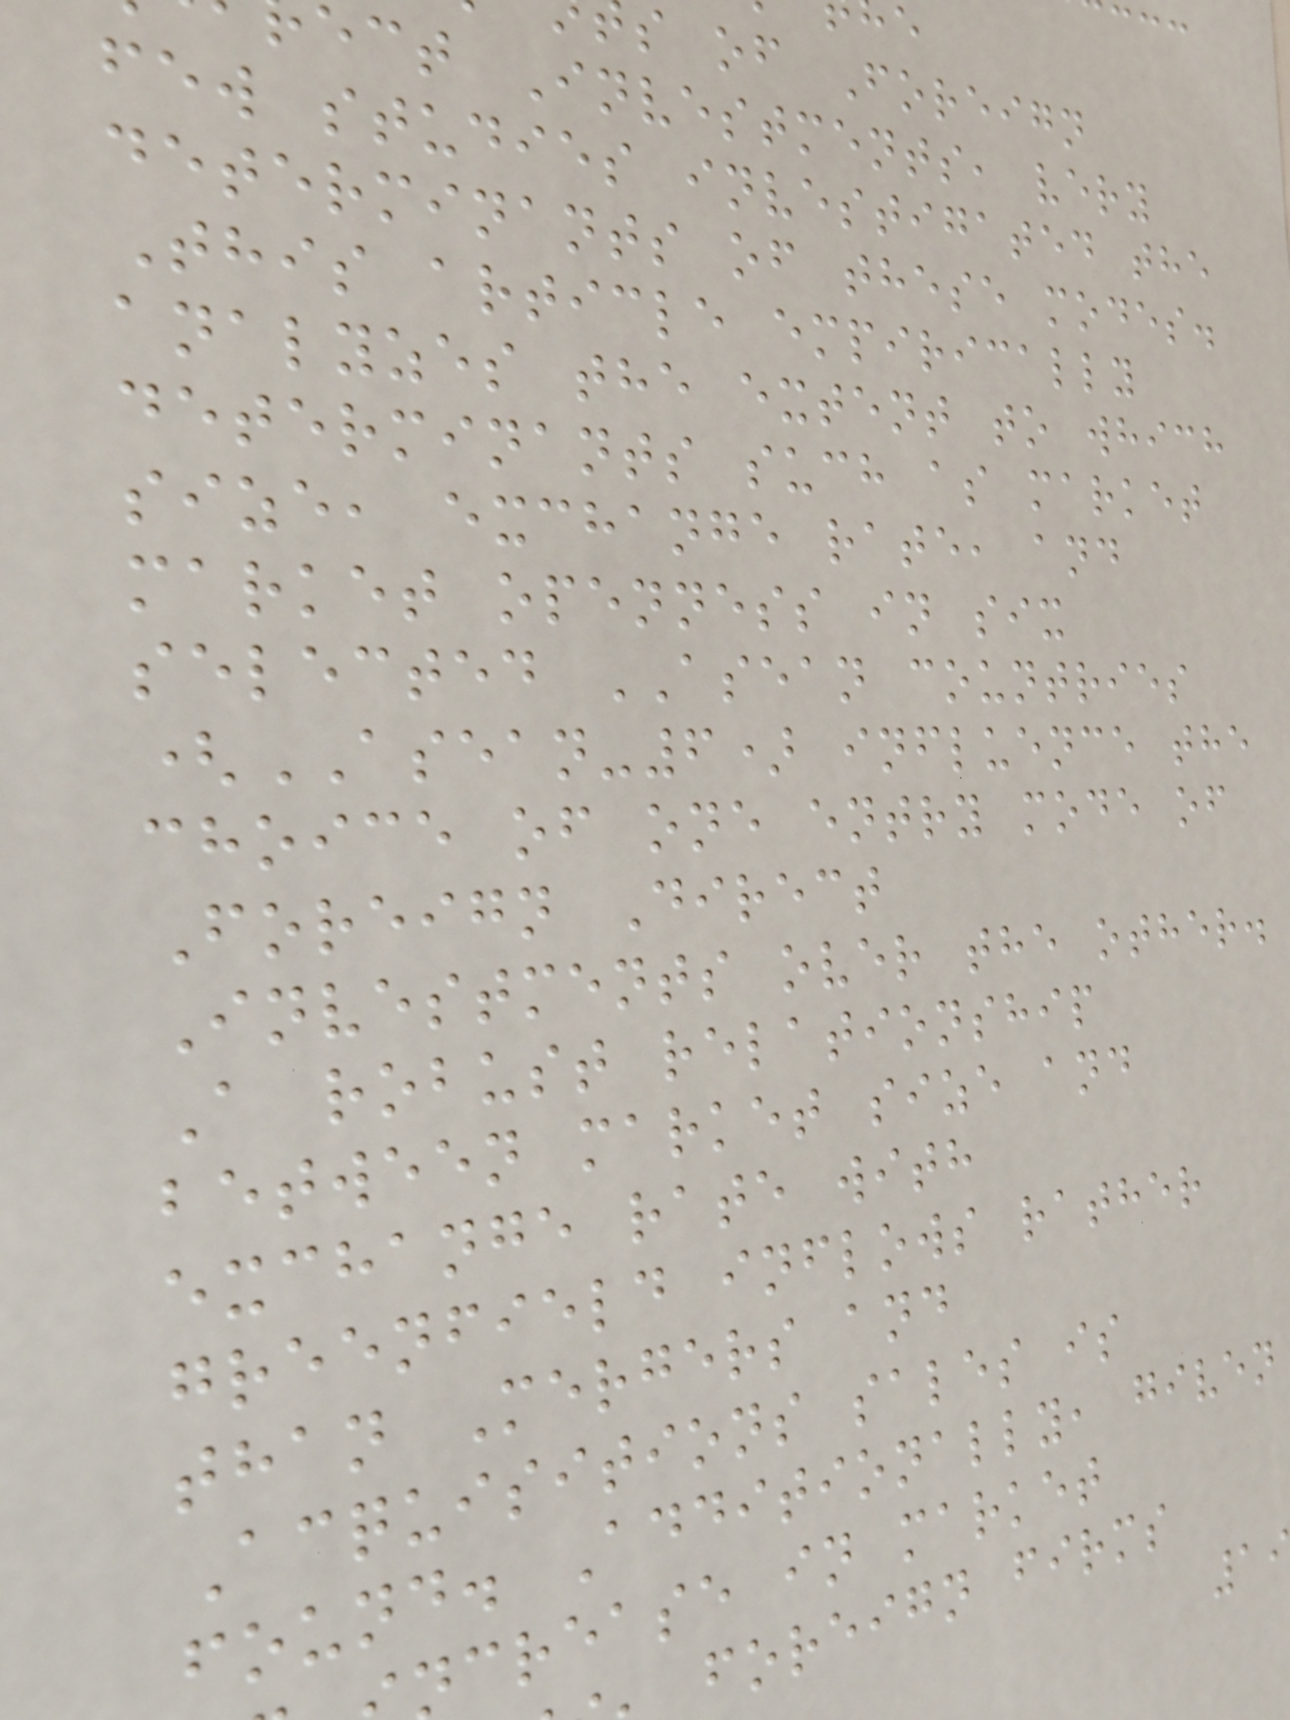s of Foreign
ect Investments, very
few studies investigated the
determinants of these modes.
This article empirically
analyzes the extent to which
determinants such as market
size, exchange rate, and
market openness in six
selected ASEAN countries
(ASEAN-6) influence the
choice of one entry mode of
Foreign Direct
Investments over the other.
A robust relationship
between market size and
exchange rate with
greenfield inflows rather
than Mergers and
Acquisitions sales is
found. Additionally, given
crease in market
foreign firms
